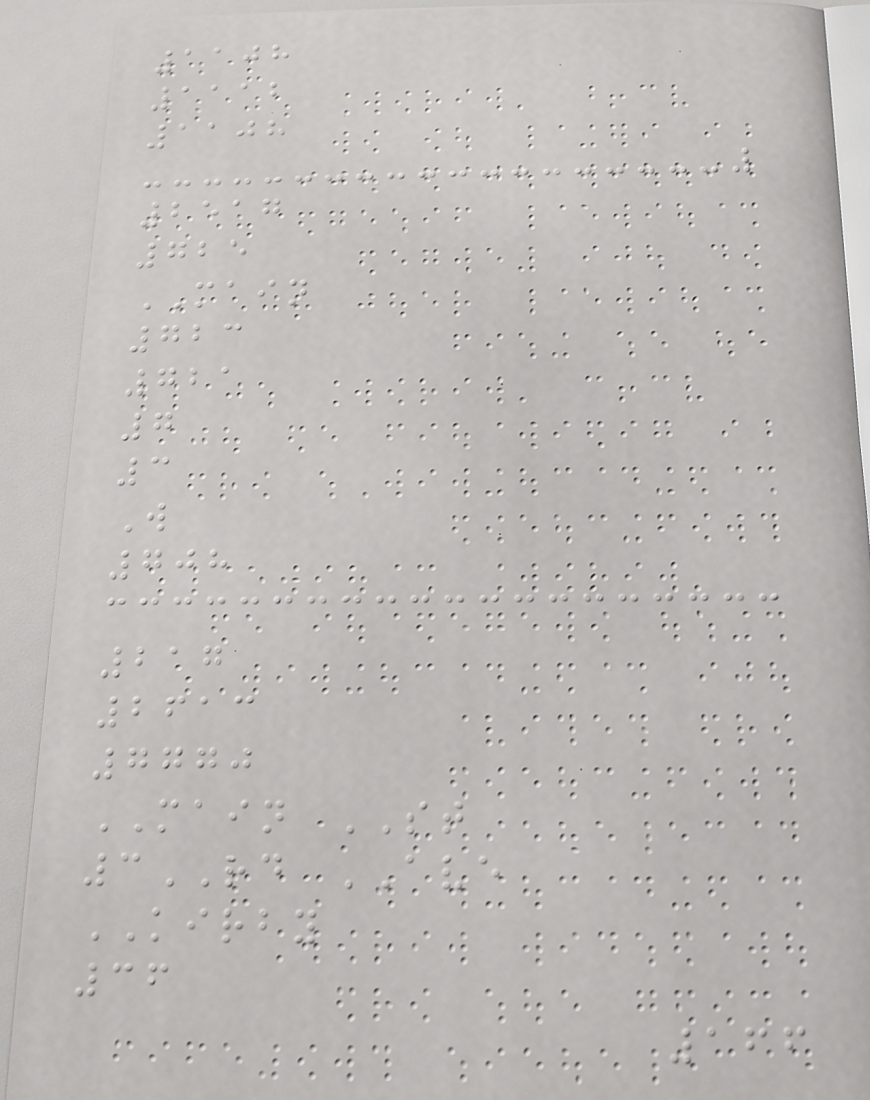1108
1112
1108
2517
725
MAIN
723
721
7
3
W
708
217
2613
7770
MAIN ST
3RD AVE
KIRBY
36
166
